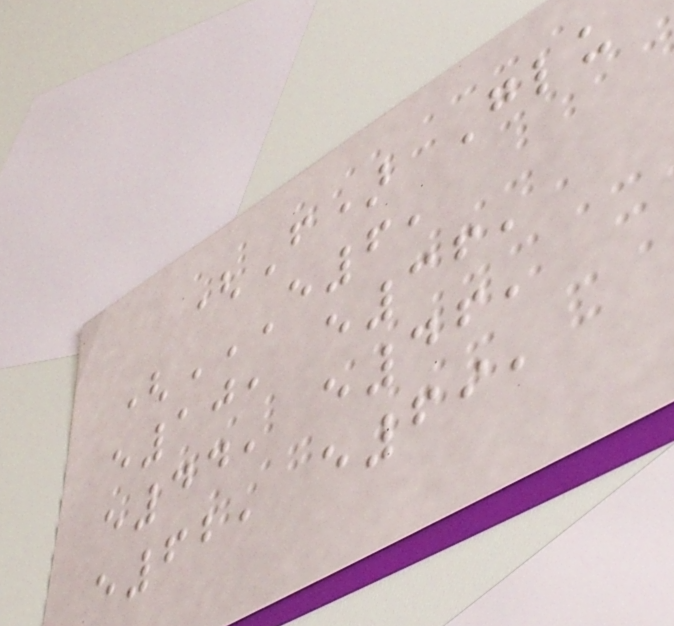(F) Glu
(E6,
E10, E36,
E44, E46,
E62, E69,
